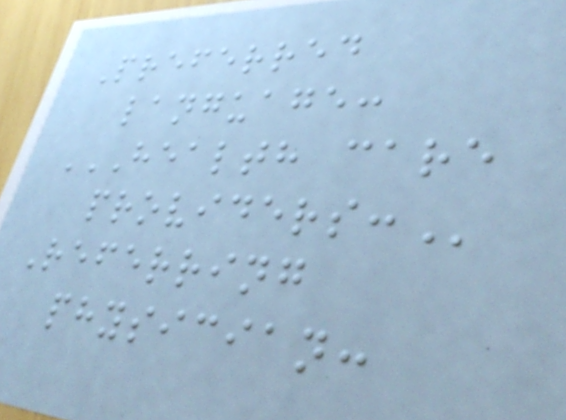Preferred
language:
HEALTH CARE
PROVIDERS:
Referring
physician:
